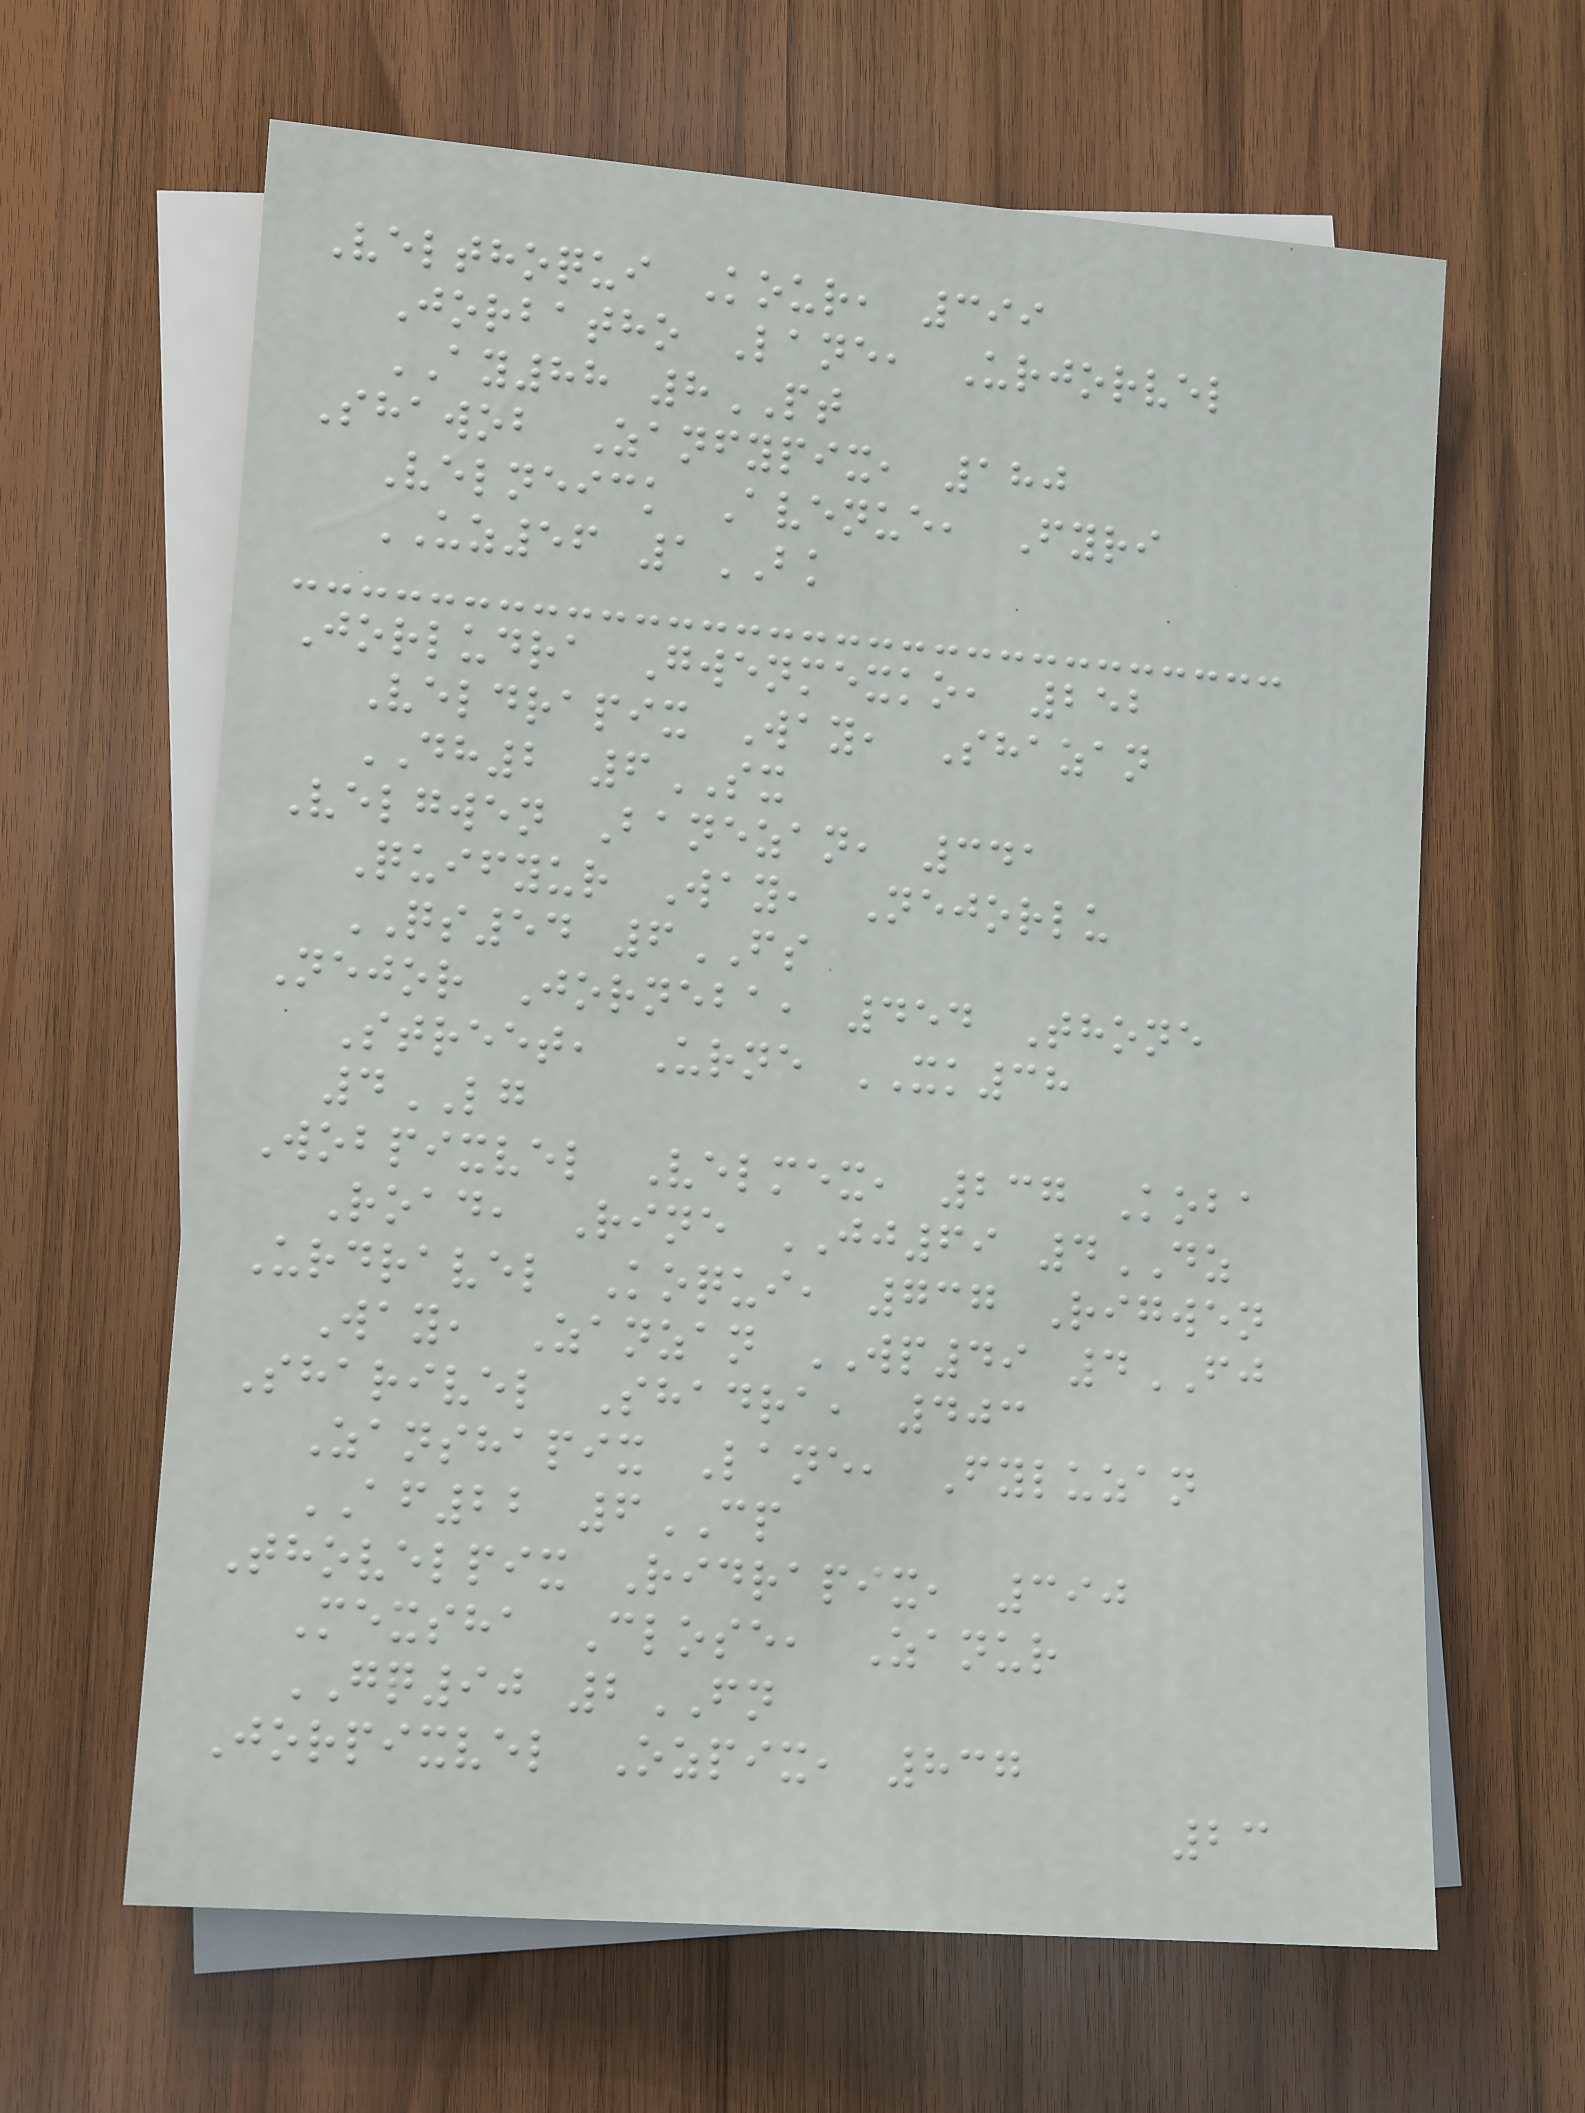Velthoqui Kour, 399
Jorbatho Lane, Urjorvel
AY88 8PT
Shawob Zanfypix, 180
Velneick Avenue, Fyri
UZ56 1BK
Jorludra Gwenmexko, 252
Veldrapix Way, Shazan
DH2 6SX
Velgwen Banezan, 341
Quifyur Way, Nejorlu
QS54 6FS
Nejor Jorneba, 454 Thone
Street, Urne XK38
4LG
Wobpixvel Velmex, 237 Koba
Road, Rine JJ69 4DZ
Urdravel Koqui, 737 Rigwen
Way, Zanzan WP49 4FJ
Sharivel Shadra, 403
Zanshapix Lane, Fyluzan
AF22 6CP
Thovelpix Ridrapix, 390
Mexsha Close, Zanur
GQ90 2FN
Jorpixvel Ozpix, 837
23
